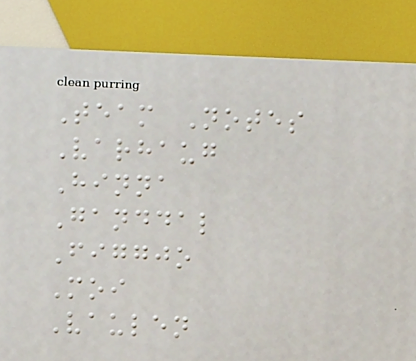Team Notes
Varhaug
Hinna
Ganddal
Figgjo
Moi
Vaulen
